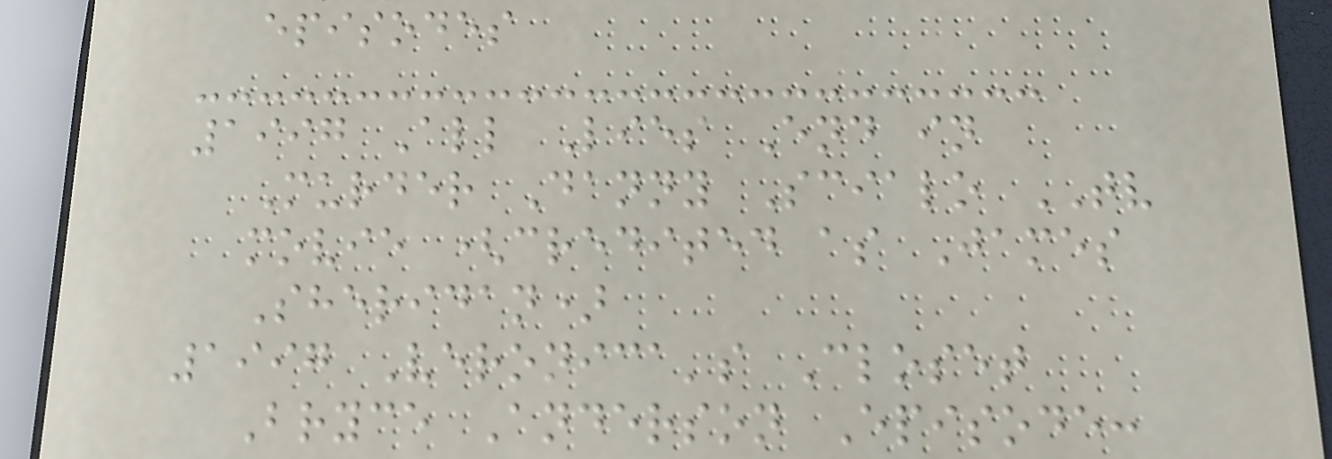episodes
1997 All Lies End in
Murder Danny Scialo TV
movie (credited as James
Sheridan)
1997 Veronica's Closet
Bryce Anderson Episode:
